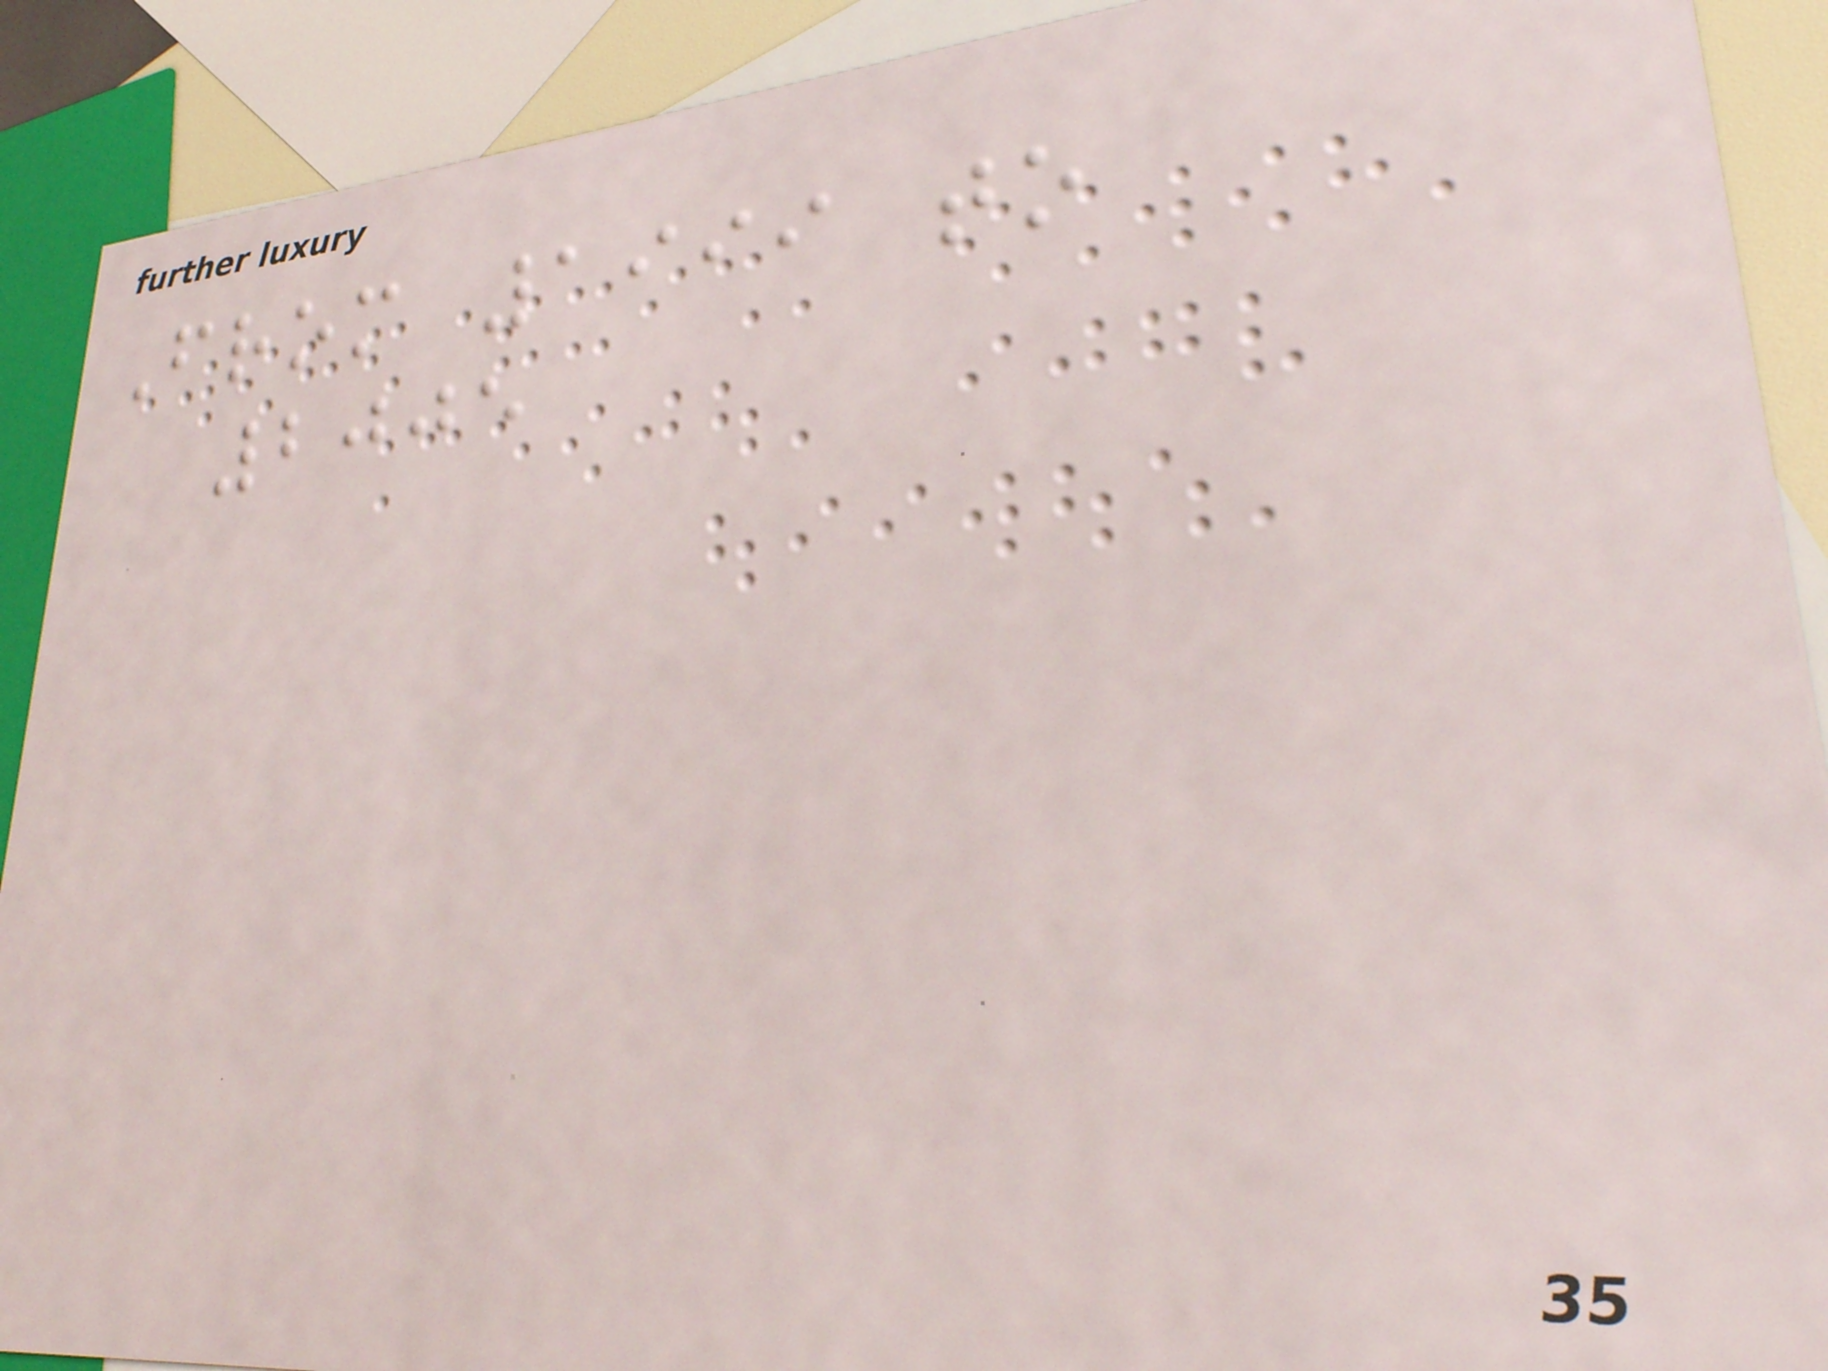From 1999 to
2005
